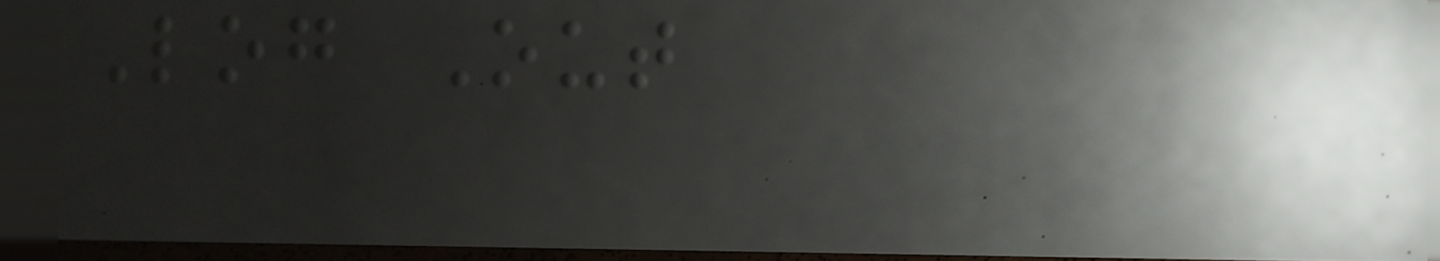Log Out
